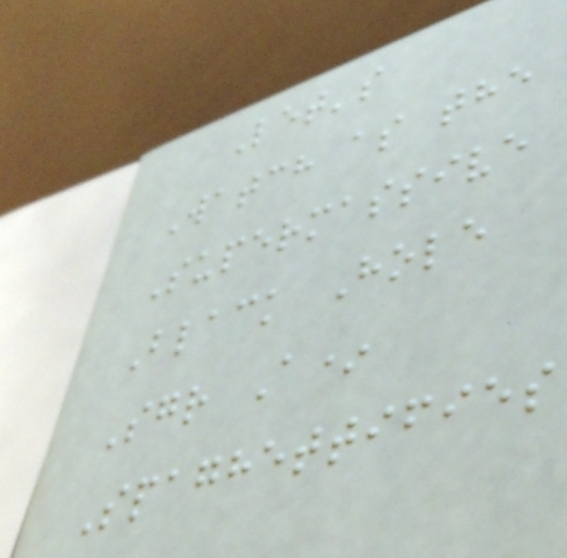Let's
Watch as the
Supermassive
Black Hole
Sgr A*
Spaghettifies
